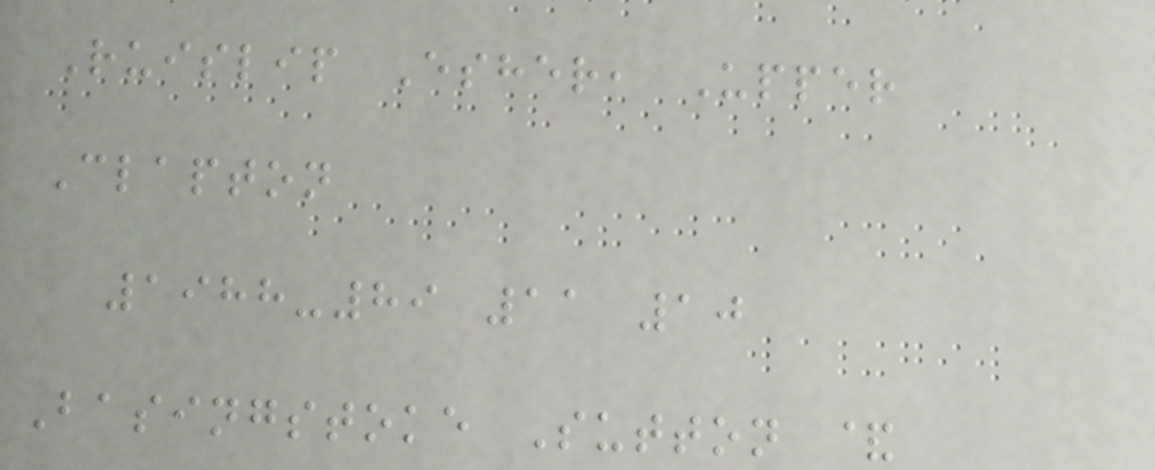Ruislip Esher, Upper
Clapton
1988-89 11 10
Basingstoke Sutton &
